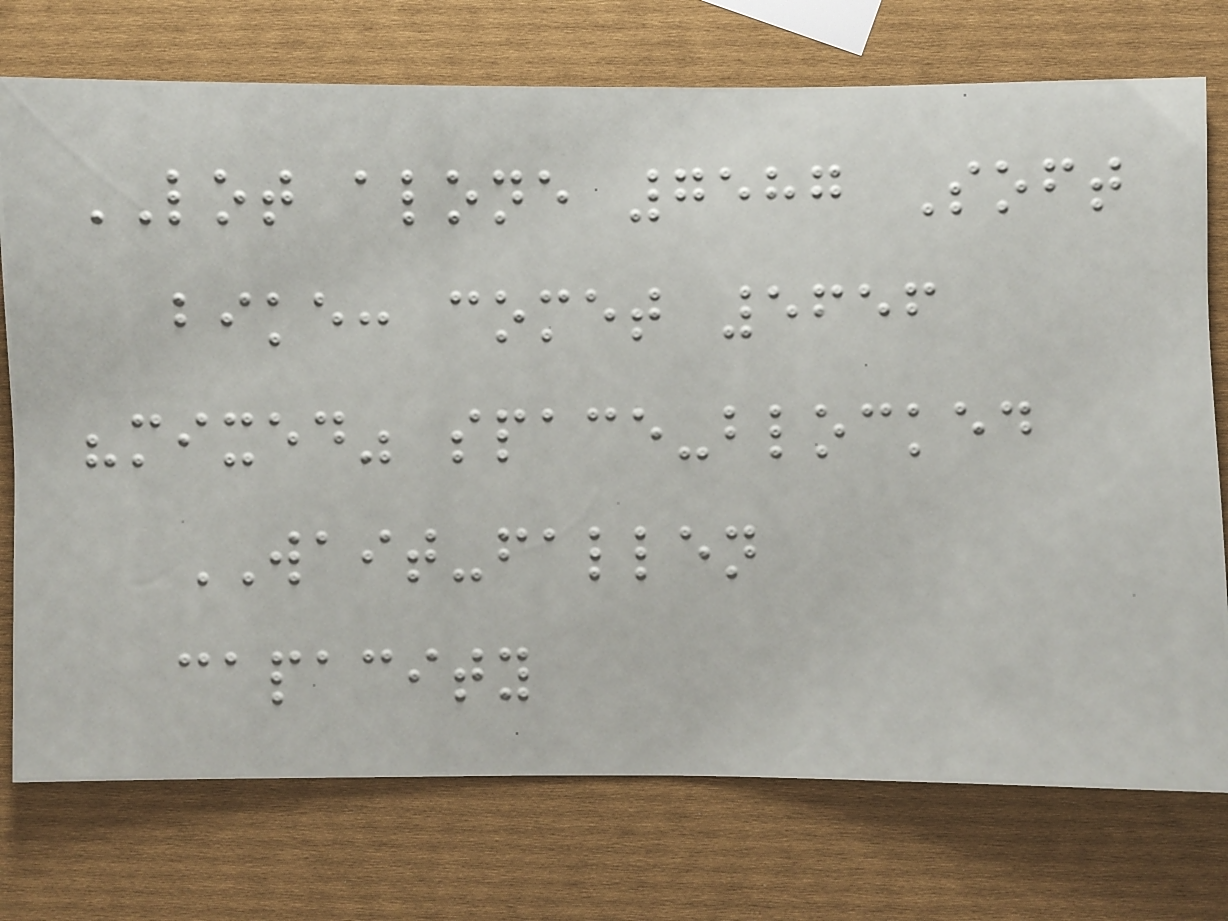LOT alone 7587 Soft
bike: comet 5656
"mixed" space-blocked
WAIT-fallen
capacity
